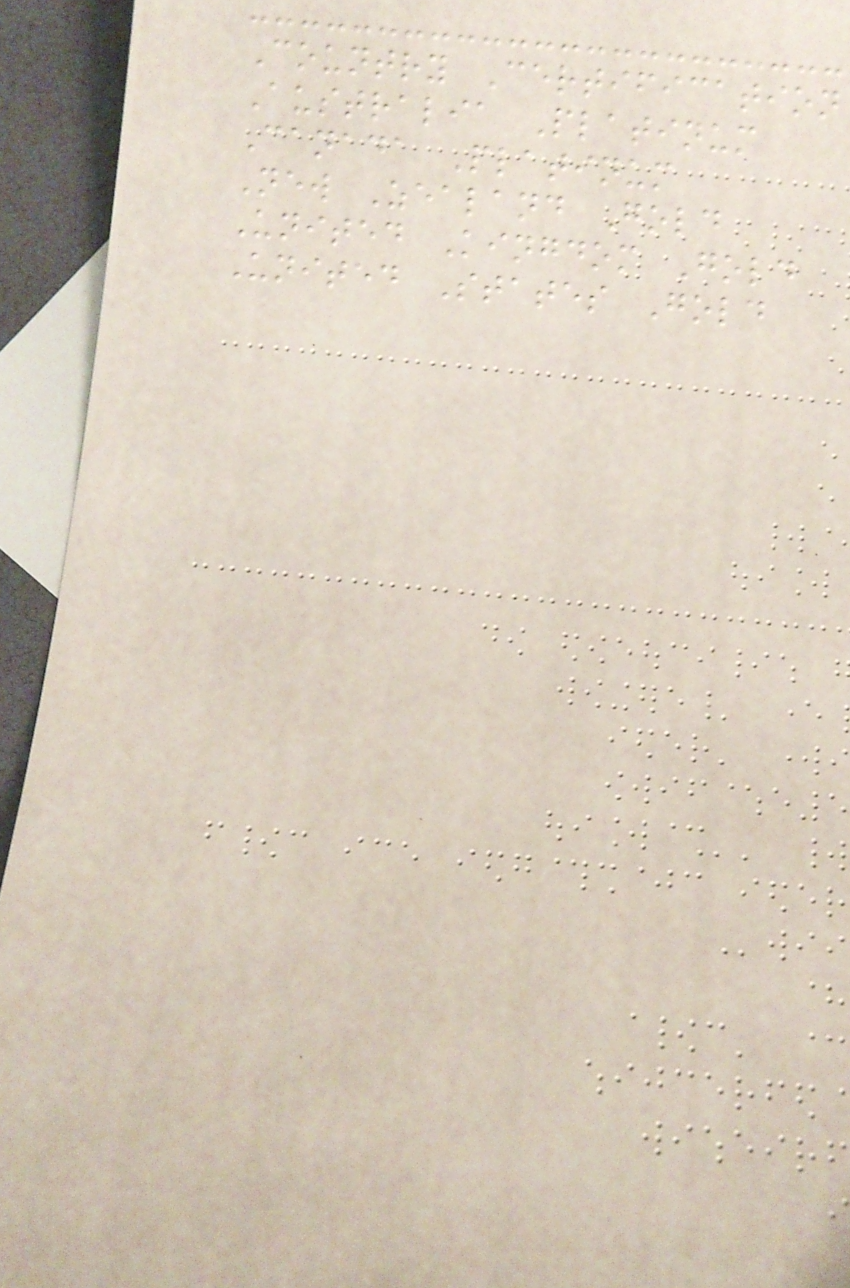Country Certification
Australia Platinum
Canada Platinum
New Zealand Gold
United Kingdom Gold
United States Gold
